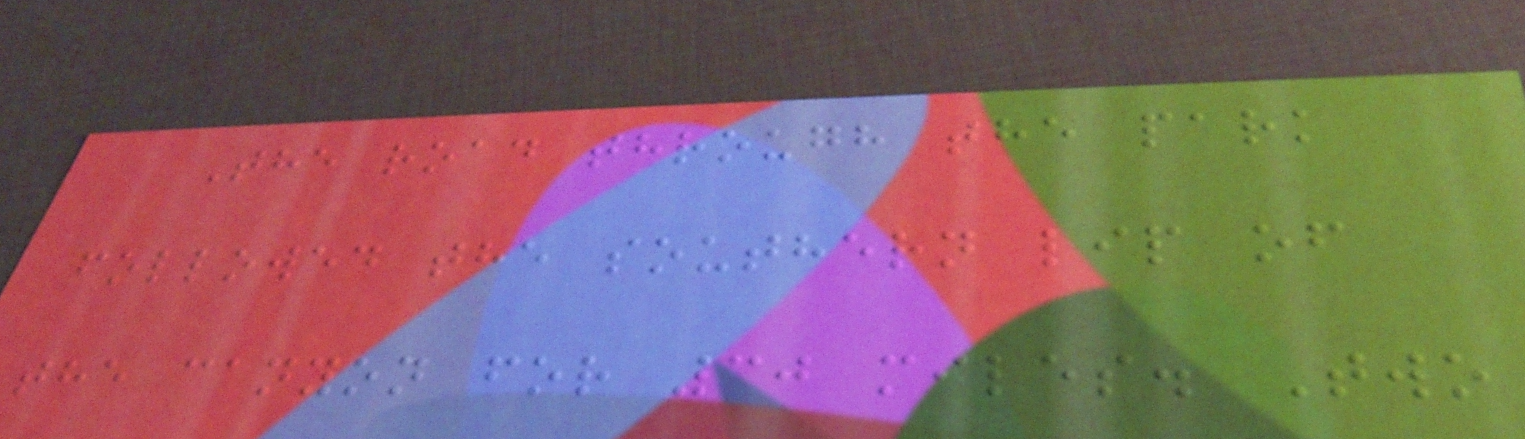The road through the park
followed the southern lip of
the canyon for 30 miles. Two
